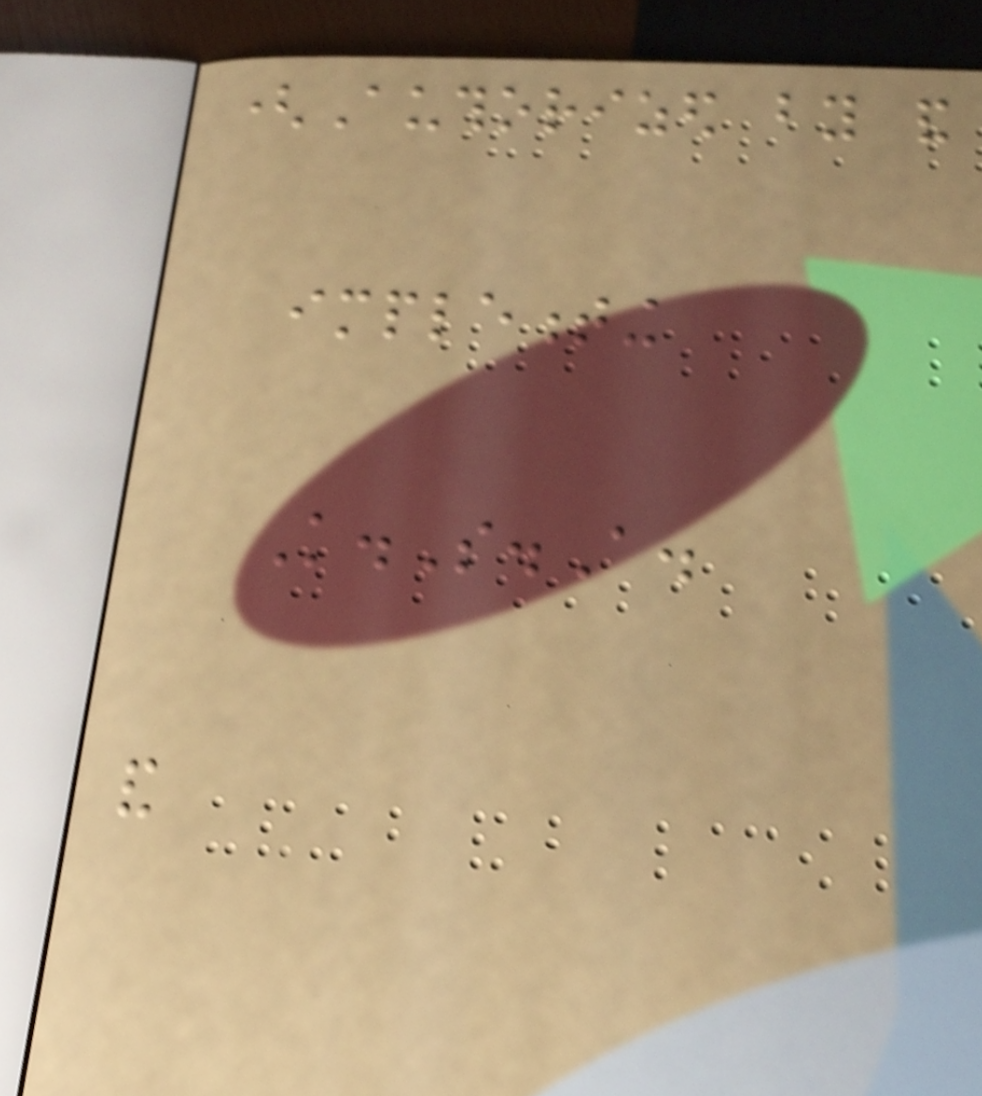(Authorized by and
implementing
K.S.A.
and
